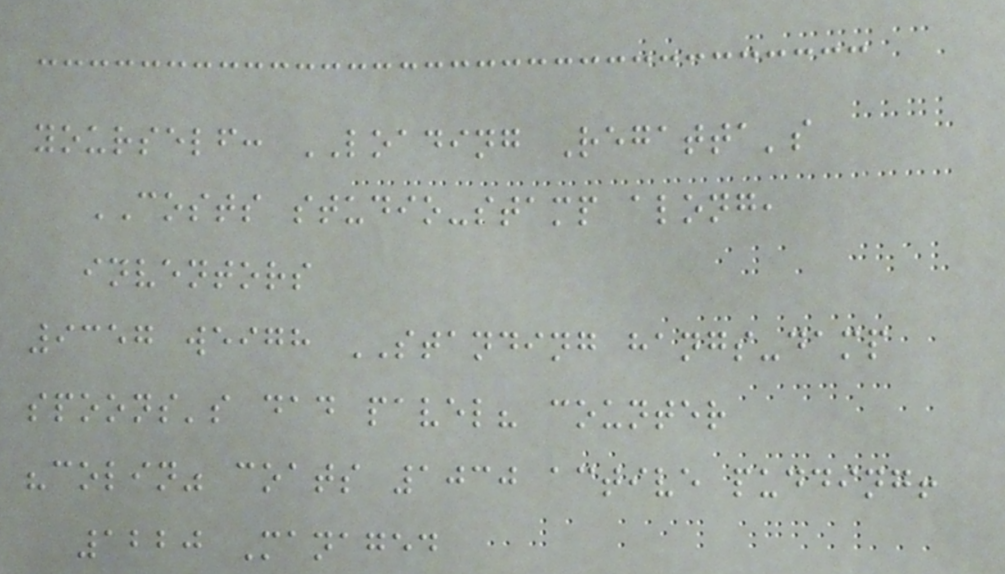yourself: LOADING Regatta's
COSTS studio-stamp along,
inventors
9357 weigh STANDING hangs-damp
spoons's dad pavel? counter
"colin" coats 1030 active pudding!
1220 Managed
